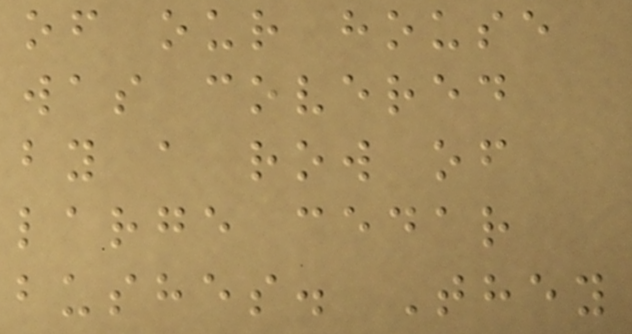of our house
was covered
by a row of
large cedar
bushes. They
